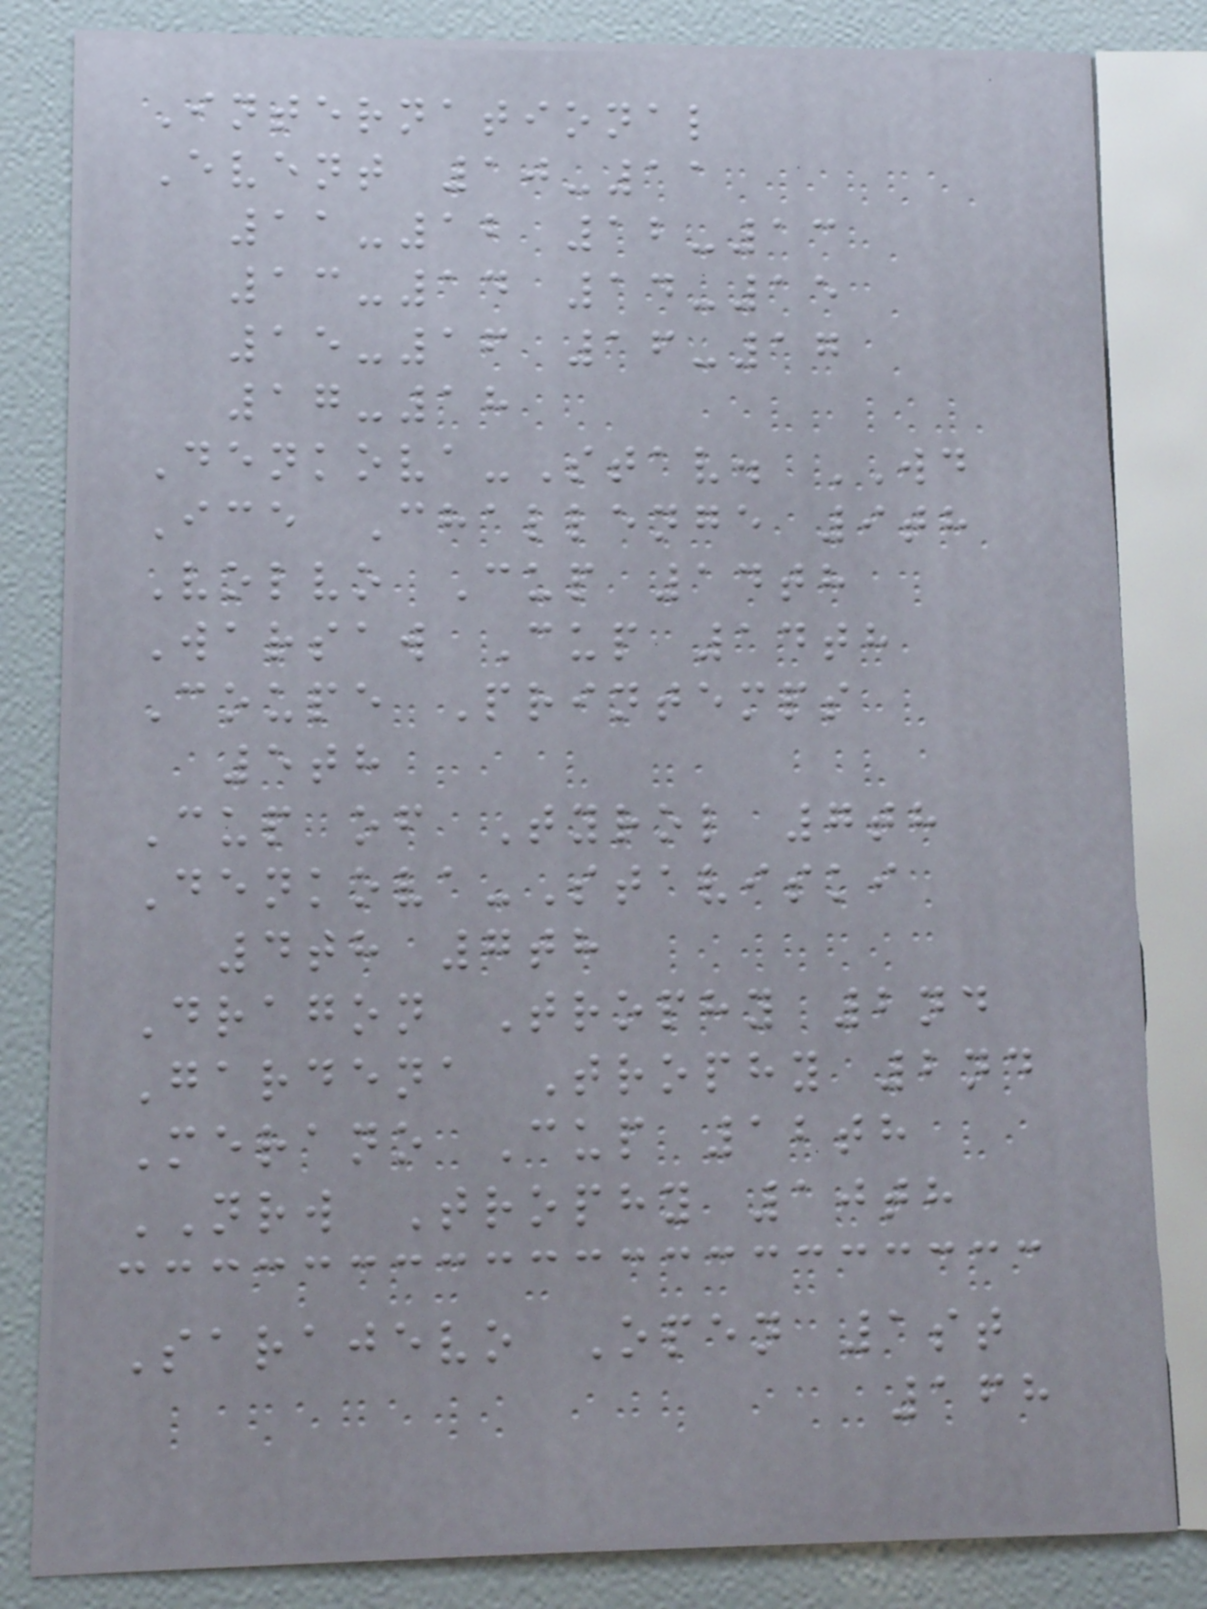International
Event 10-11
11-12 12-13
13-14 14-15
15-16 16-17
17-18
Denkova-Stav. WD
Ice Challenge 9th
Volvo Cup 14th
Warsaw Cup 14th
Coupe Printemps
5th
Cup of Tyrol 7th
Denkova-Staviski
4th 7th
Dragon Trophy 2nd
Gardena Trophy 2nd
Merano Cup 12th
NRW Trophy 10th
Sarajevo Open 1st
168
